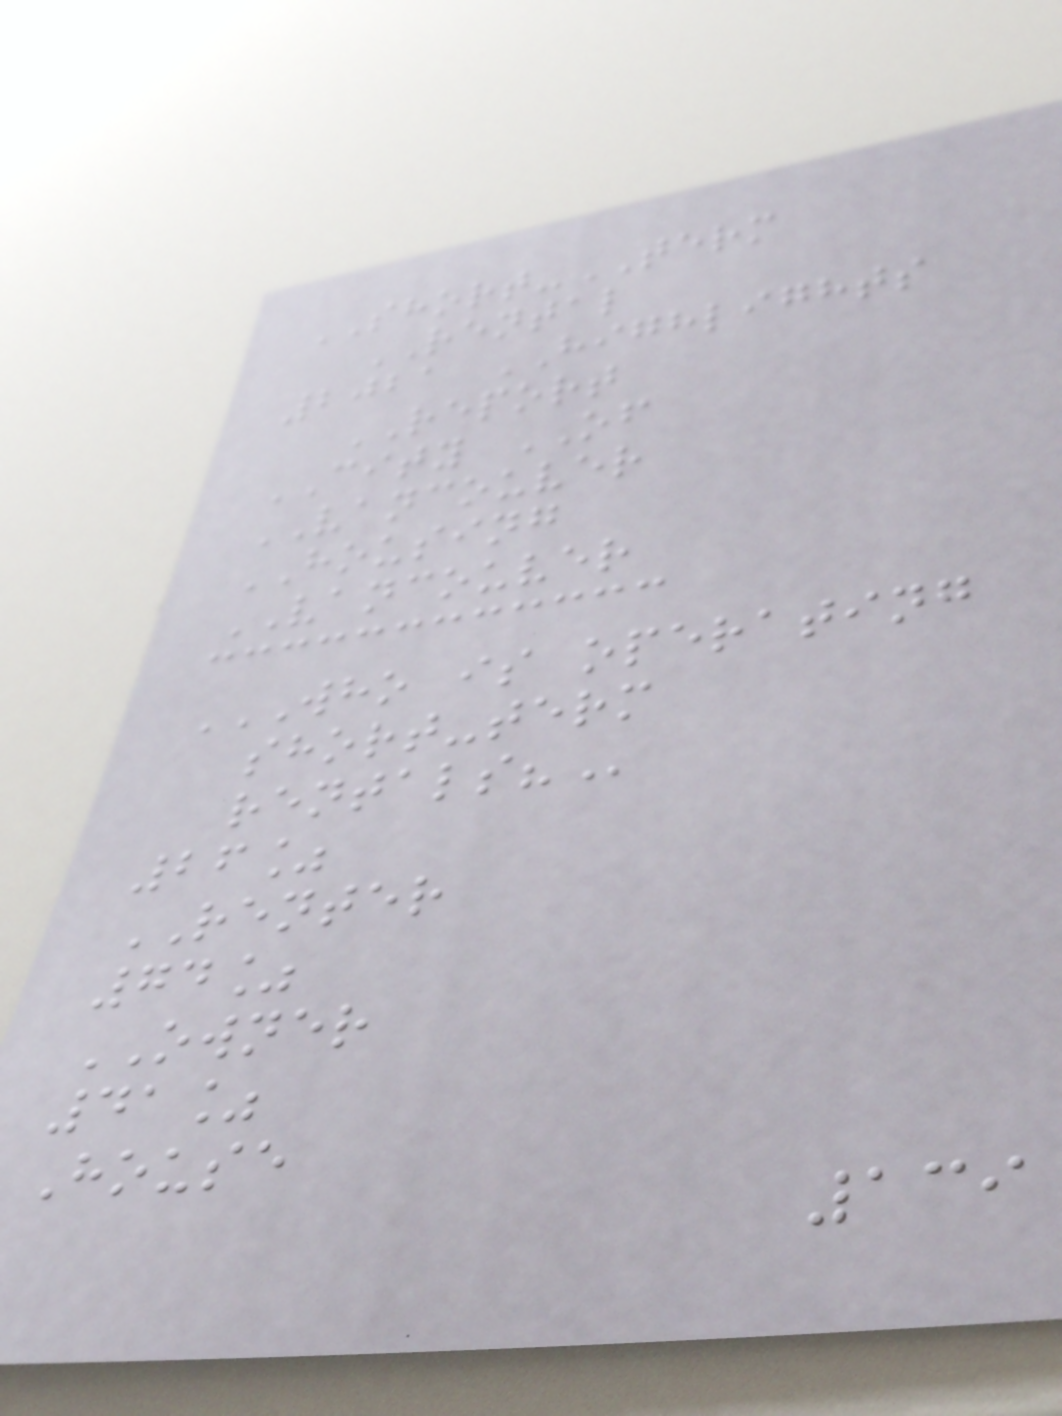SHORT-TERM
RENTAL
2021 HIGHLIGHTS
REPORT
CITY OF
VANCOUVER
HOUSING
VANCOUVER
WHO IS OPERATING
SHORT-TERM
RENTALS?
26%
RENTER
74%
OWNER
41%
House
139
